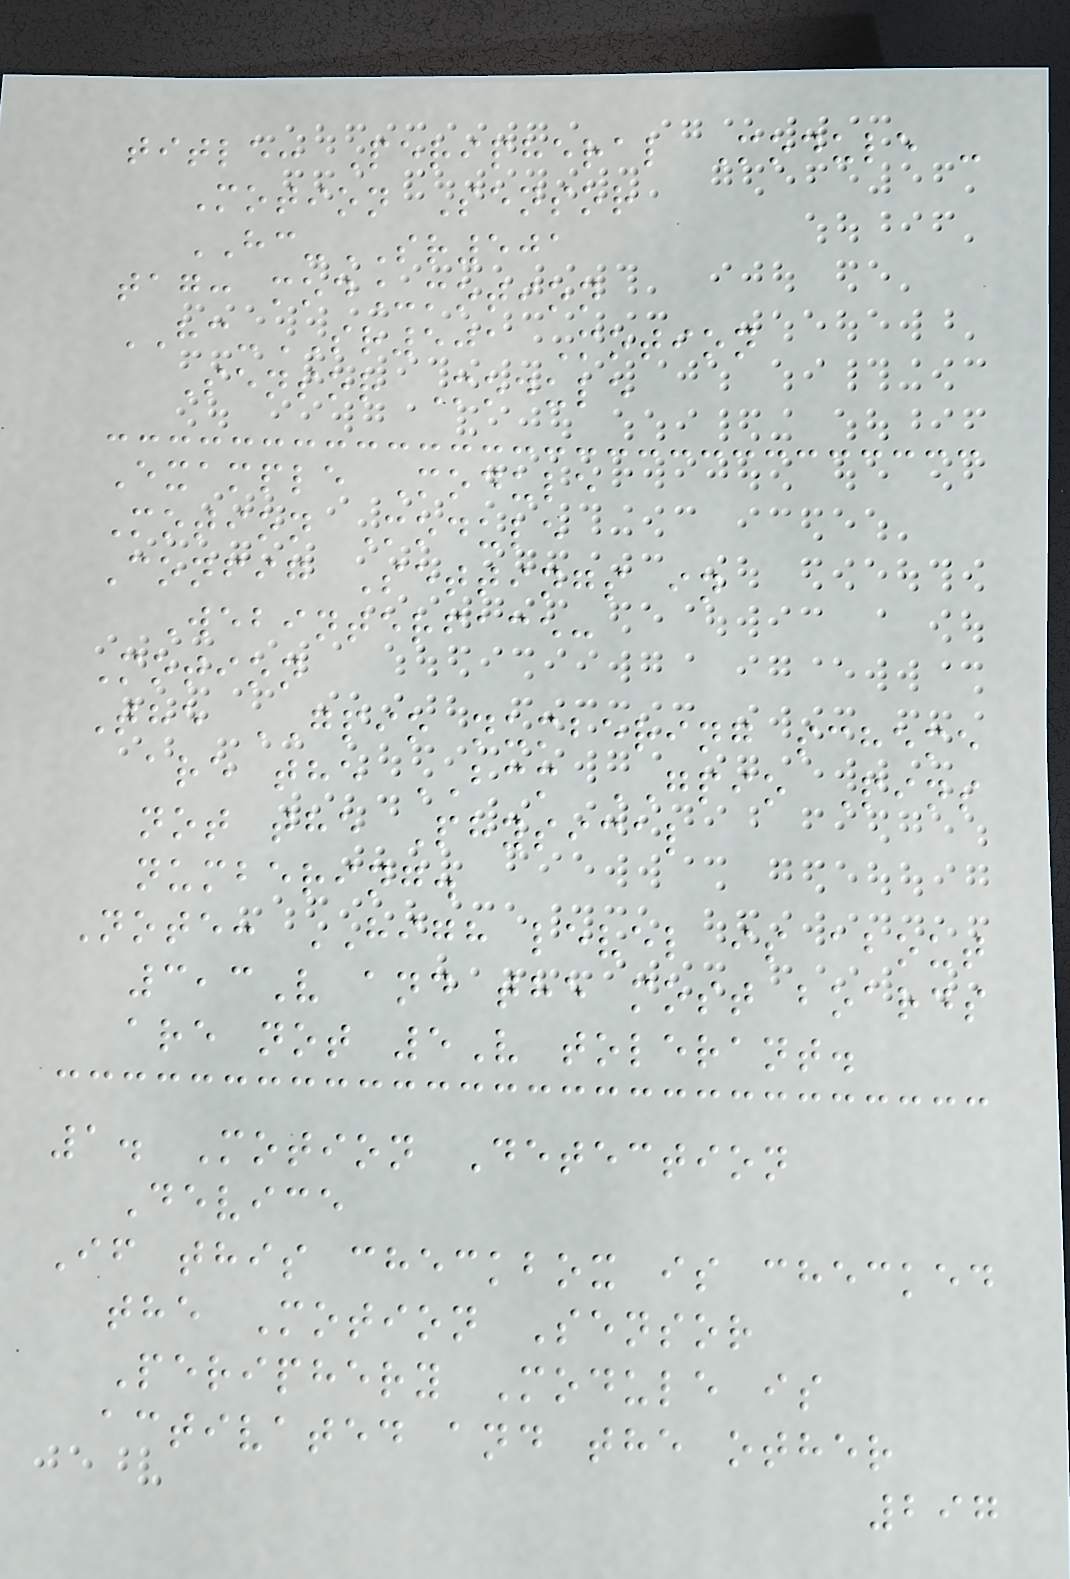title: Peripheral Module -
Motion Sensor
HC-SR501
tag: mod_motion
HC-SR501 Motion
Sensor Module
Example Module
Motion Module
Config Settings in
Webinterface:
Motion
The GPIO numbering scheme
are the BCM GPIO Pins
not the Physical
numbering.
Note: HIGH level is about
3,3V and the most boards
are not 5V tolerant.
1. Motion Detection
Device
If this checkbox is checked
the Motion Sensor
Periphery Module is
activated and the other
297
